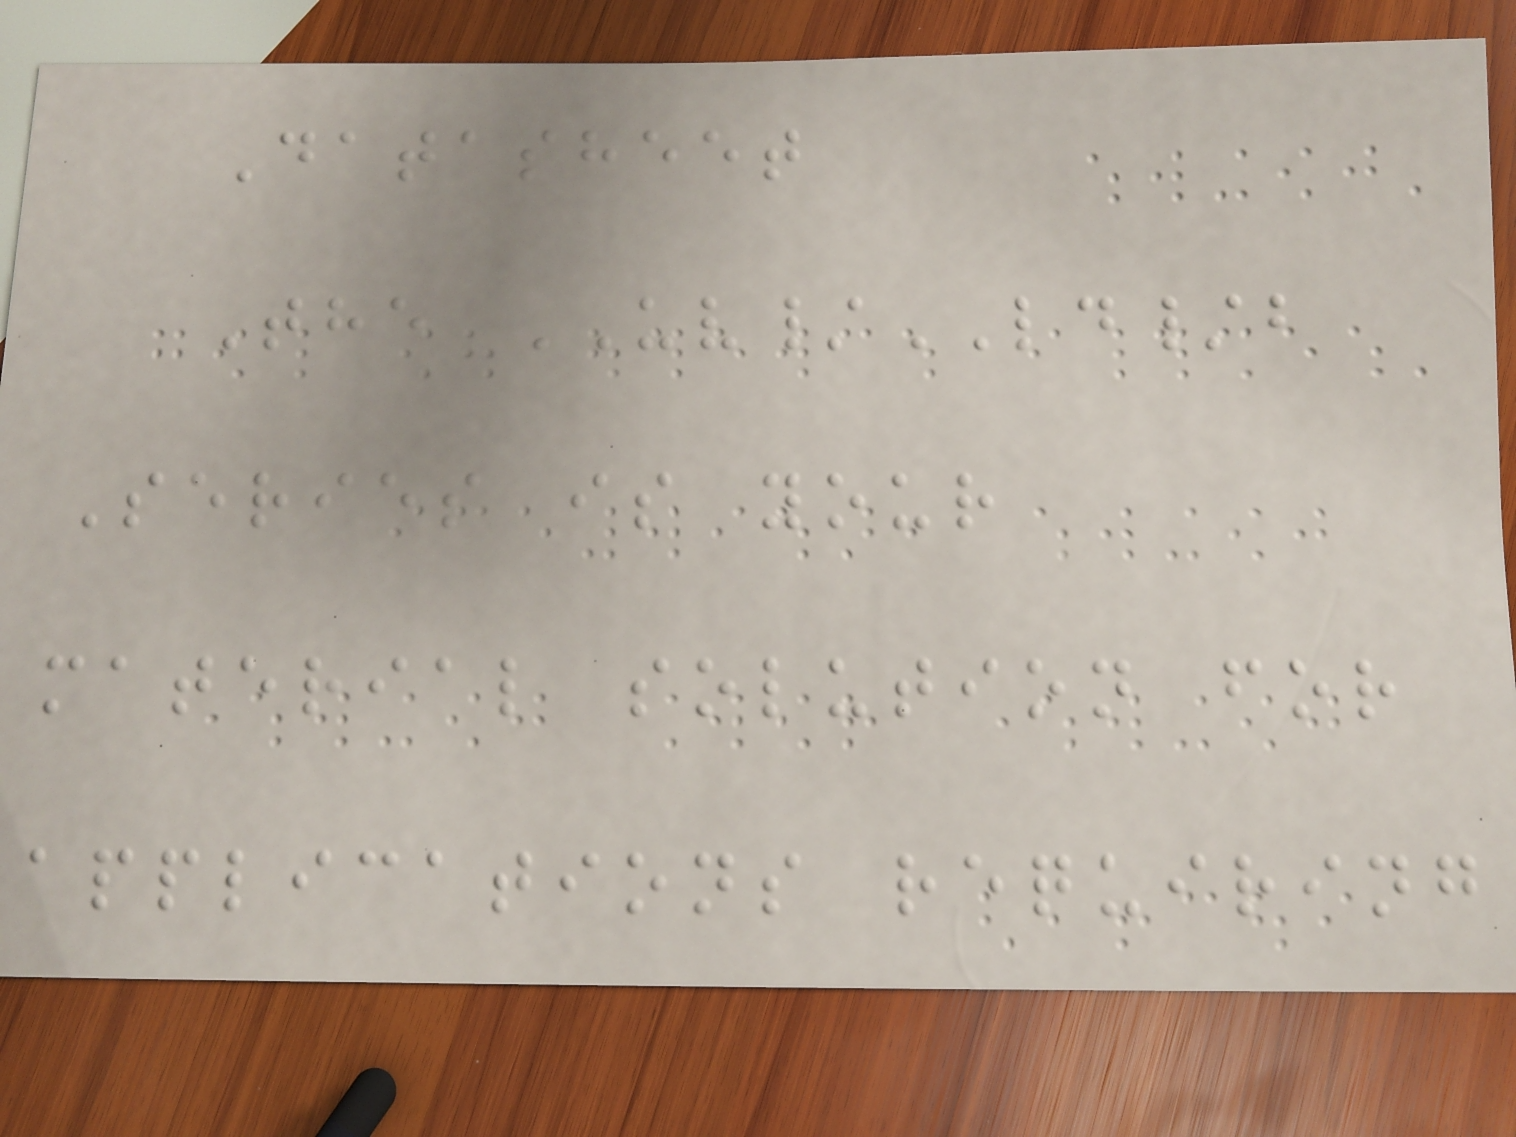Datasheet
The UV/LD/b
Series is your
material solution for
applications requiring
